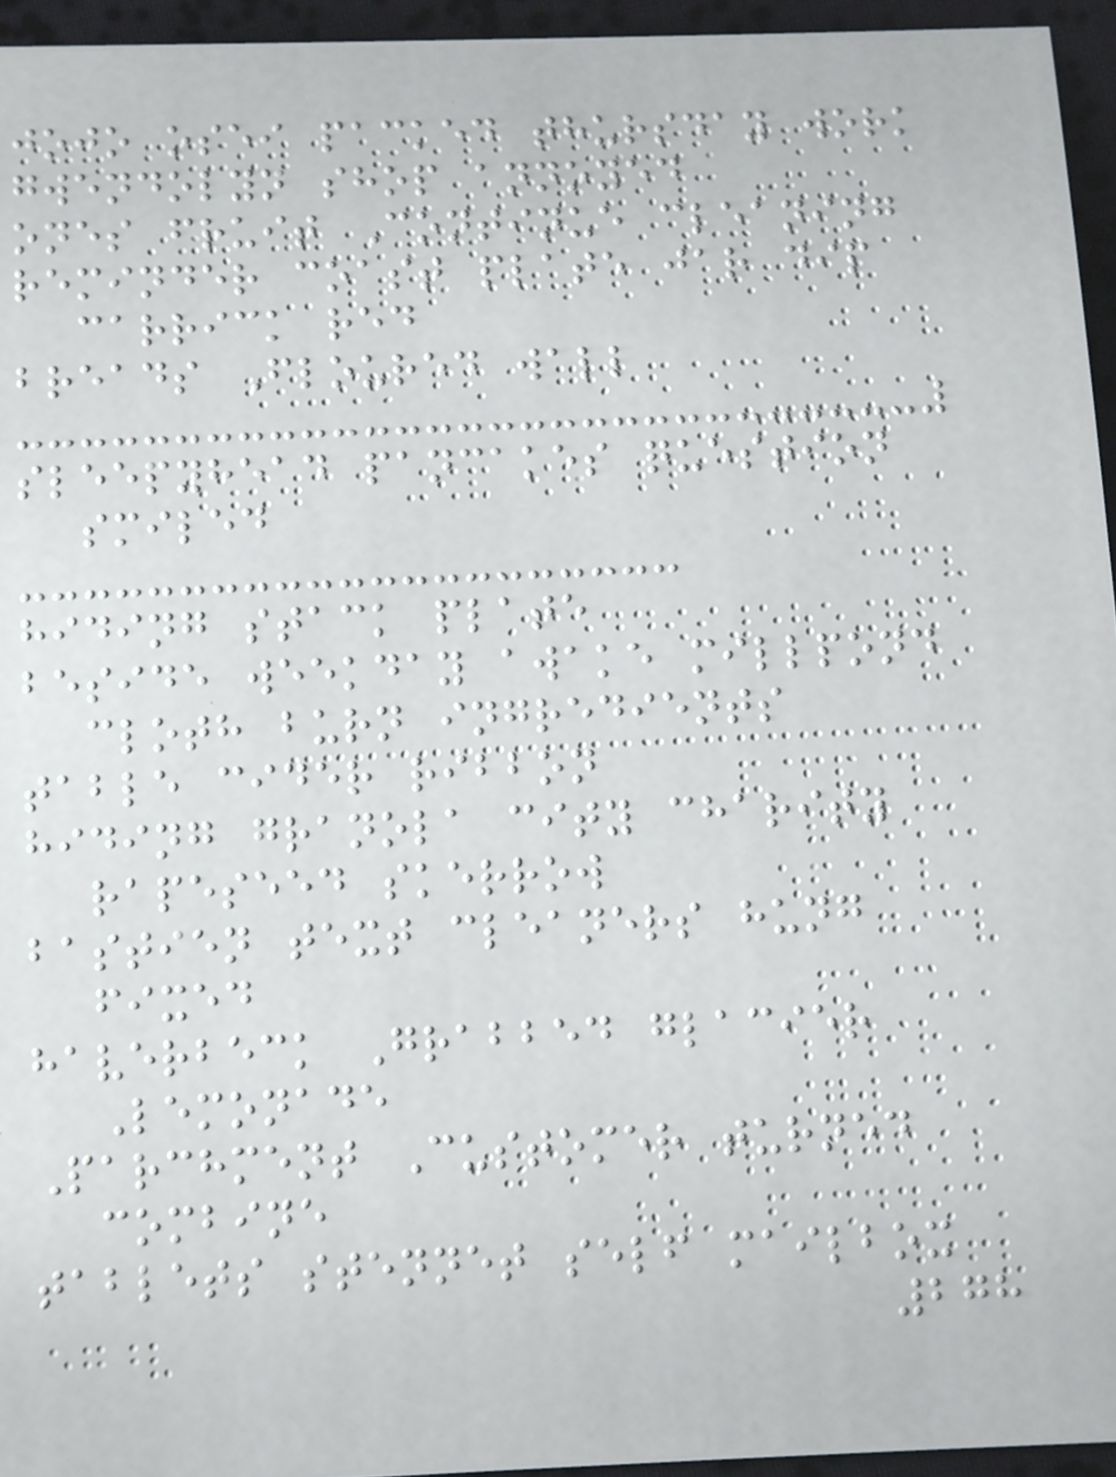jojo osei packed thursday work
gwendolyn shop annoyed
ones fruit Continue cleaning
reminder coast plate jar dip
carrick red
breads Floured wall
sleepyhead pancakes question
smiled
hiding stack plate
beside weekday awake millpond
cloth burn ingredients
table cider ribbon
hiding granola city charity
rapeseed skerrow
bastien text cleaners hung
fixed
haverbeck Grabbed glacier
Lemonade
Parchment Customer turned
combine
tablets stennet self mailbox
278
